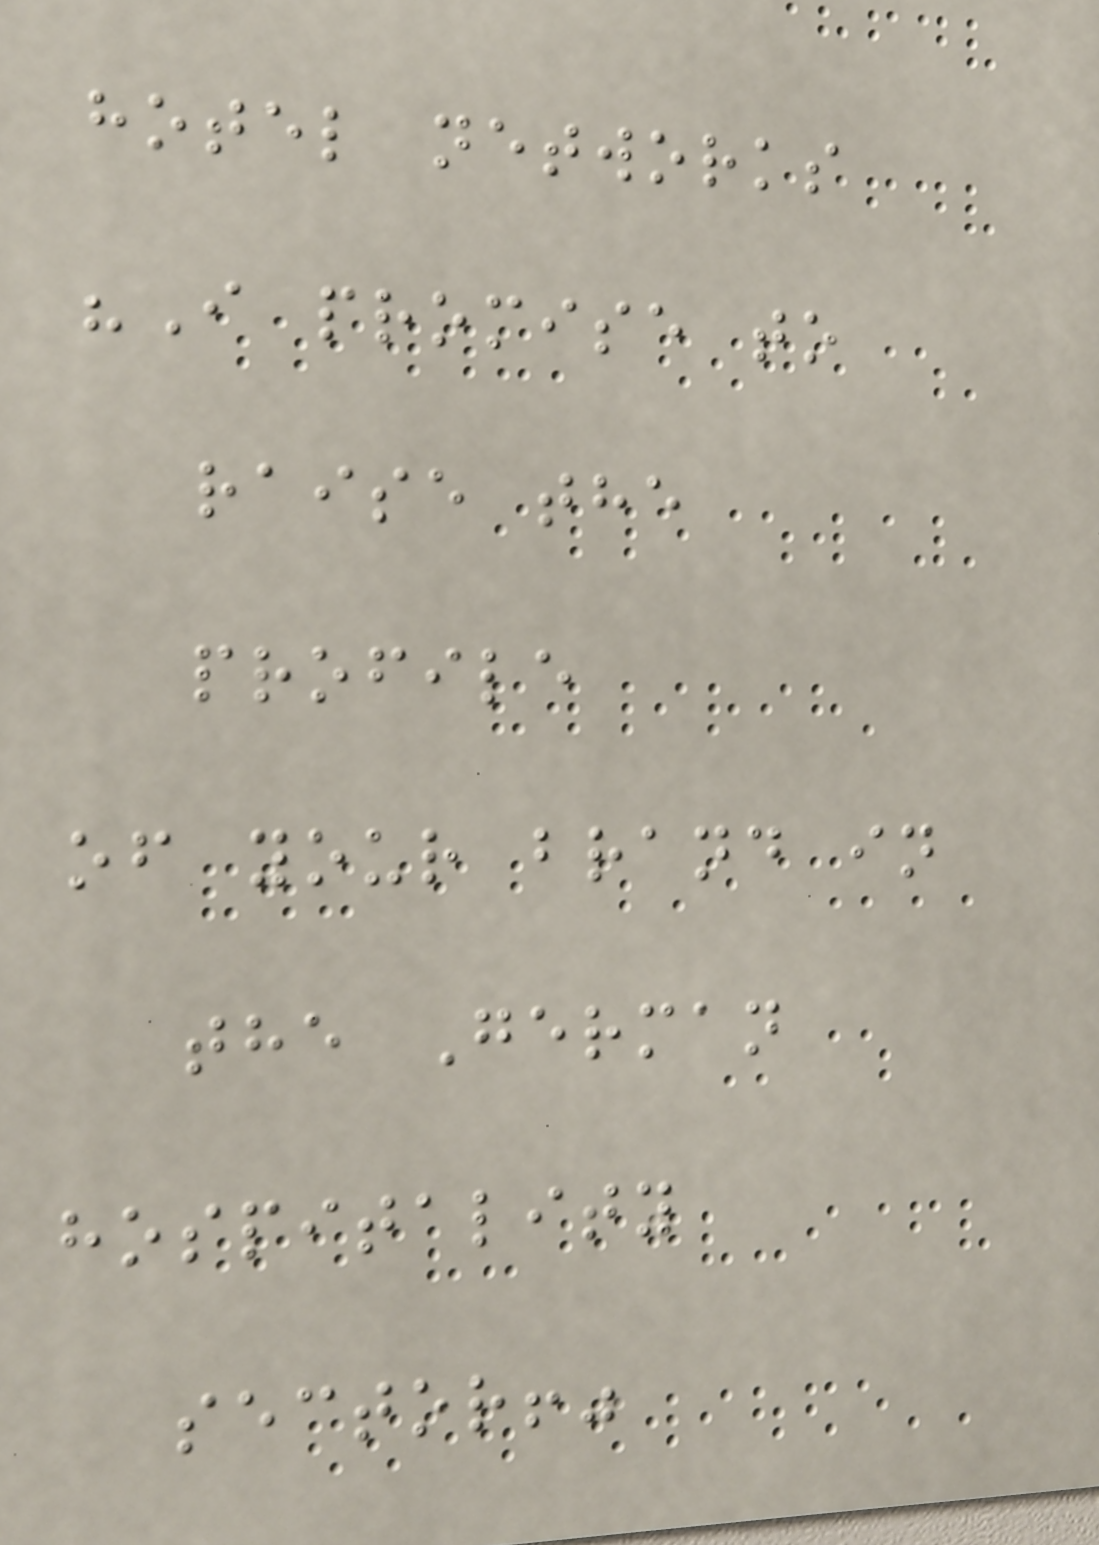hotel networks
"I promise to
raise the
profile
of your brand in
the German
hospitality
sector!"
